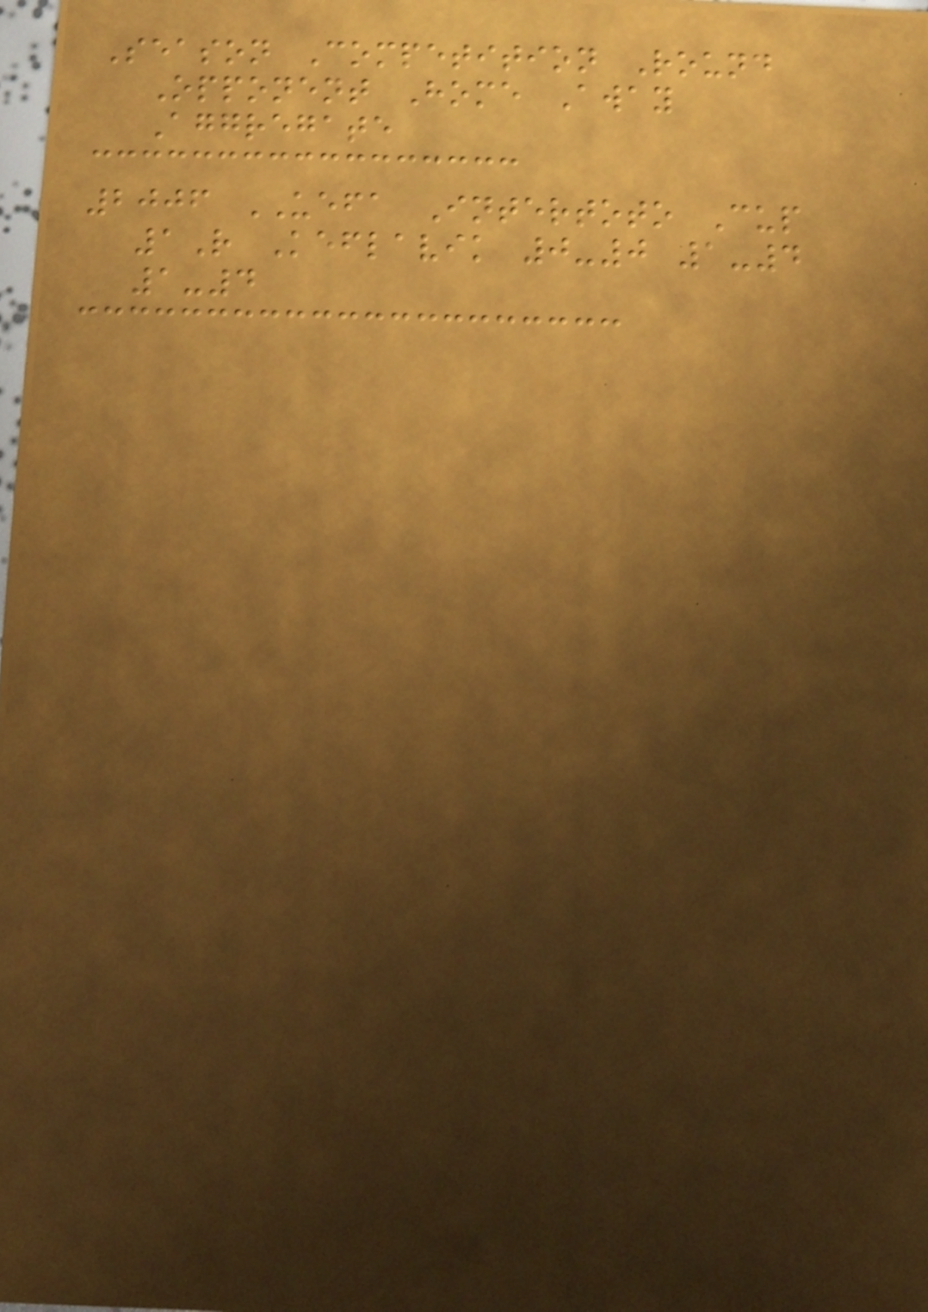Season Competition Round
Opponent Home Away
Aggregate
2006 UEFA Intertoto Cup
1R Keflavik 0-0 1-4
1-4
